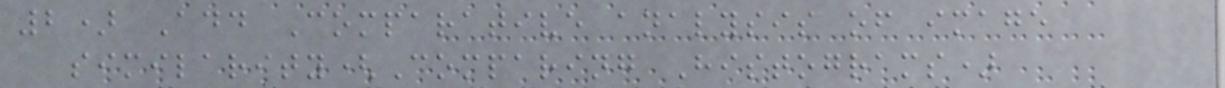2) Add Comparative analysis of image
similarity(Comparing Histograms)
